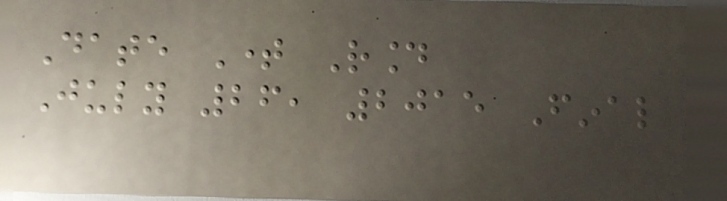Date Time Round
July 26, 2015 Final
